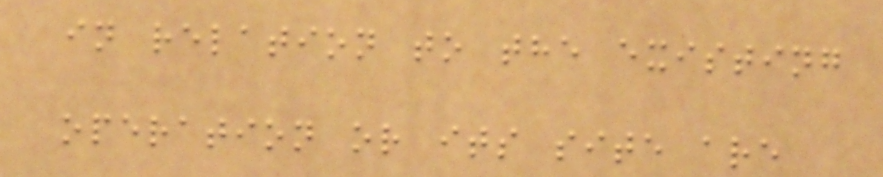in relation to the existing
operation or its site are
